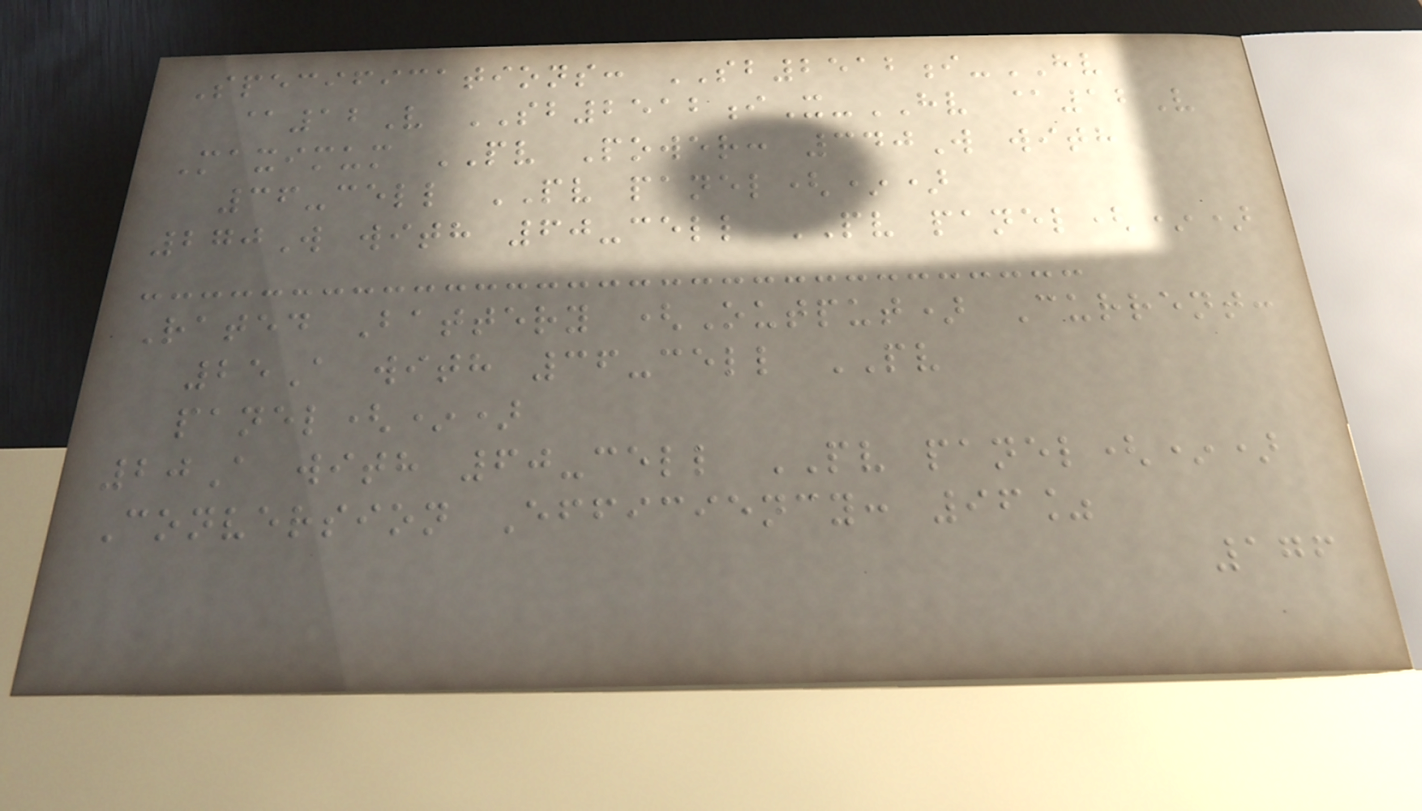Specifications: SB2512i-HV
@12V SB2512iX-HV @12V
Maximum PV Power: 340W with
36-cell PV panel(*)
270W with 60-cell PV panel(*)
Rated Battery (Output) Current:
25A with 36-cell PV
panel(*)
20A with 60-cell PV panel(*)
Conversion Efficiency: 96%
176
